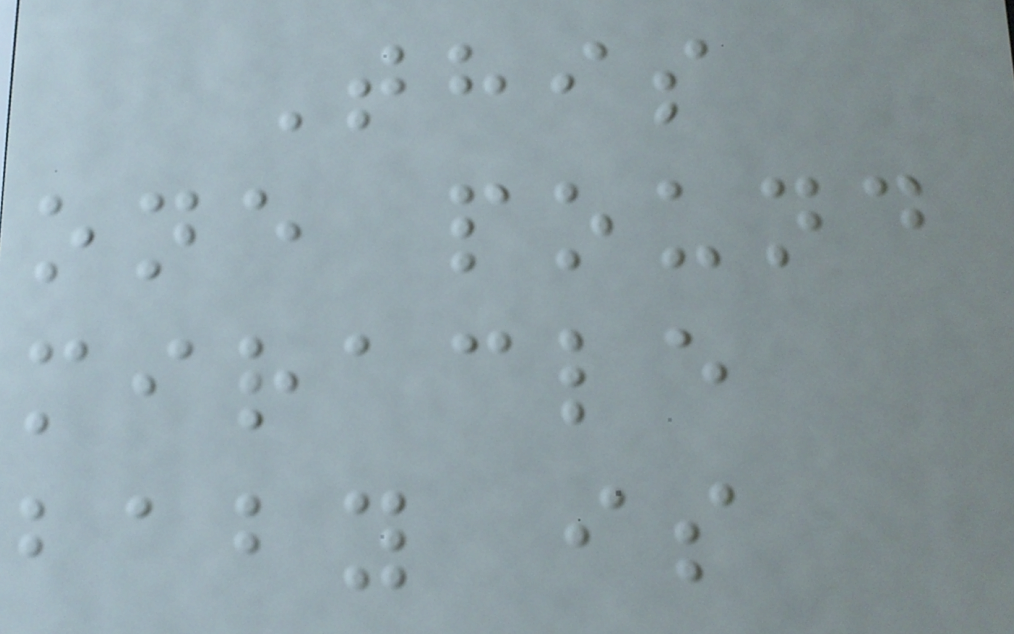This
one pound
miracle
baby is
